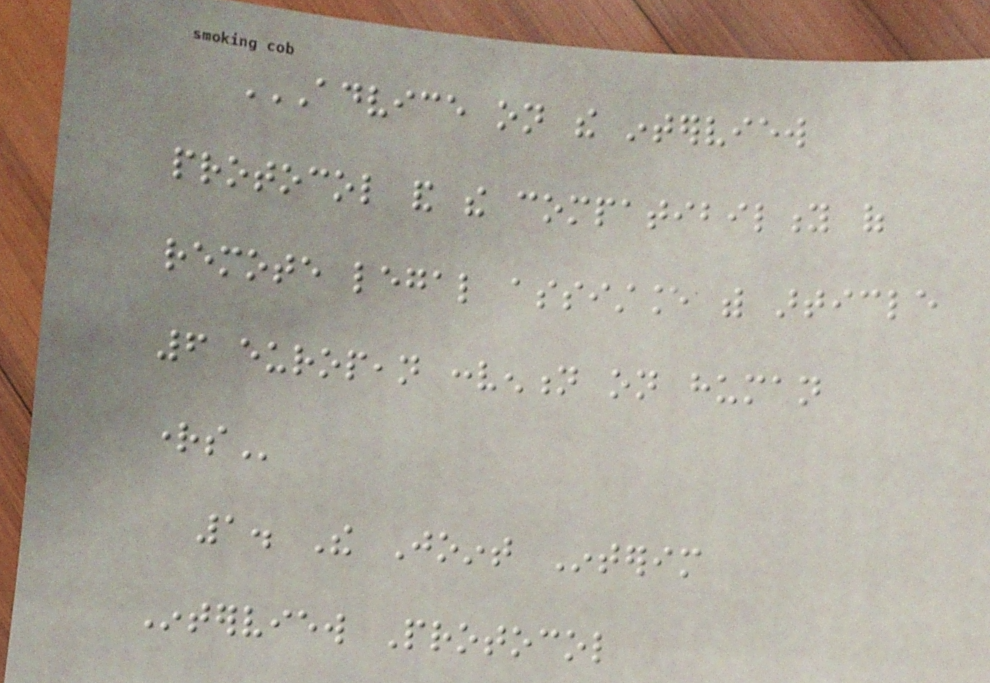ADVICE ON THE INTERVIEW
PROTOCOL AND THE COMPATIBILITY OF
REMOTE LEGAL ASSISTANCE WITH ARTICLE
6 EUROPEAN CONVENTION ON HUMAN
RIGHTS
1. The Joint Interim
Interview Protocol
